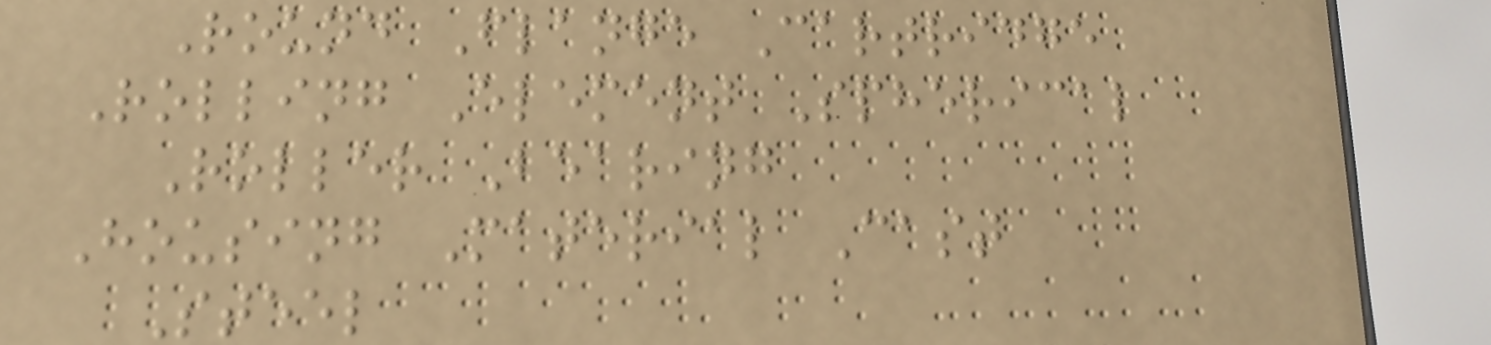Round Flange Cartridge
Rolling Element Spherical
Roller Bearing
Housing Material Cast
Steel
